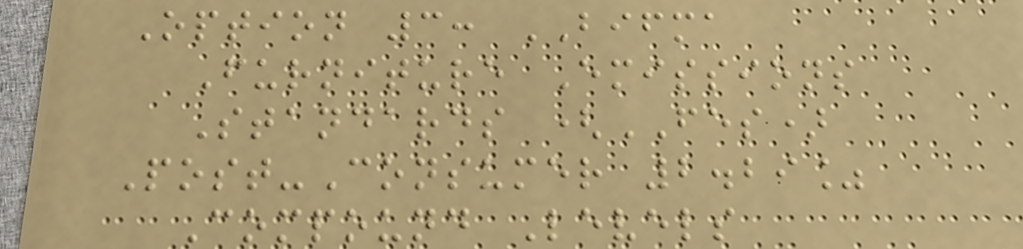Option 3: BIFMA
Furniture Emissions
Standards (FES)
Post-Consumer 2.29%
Compound Levels
